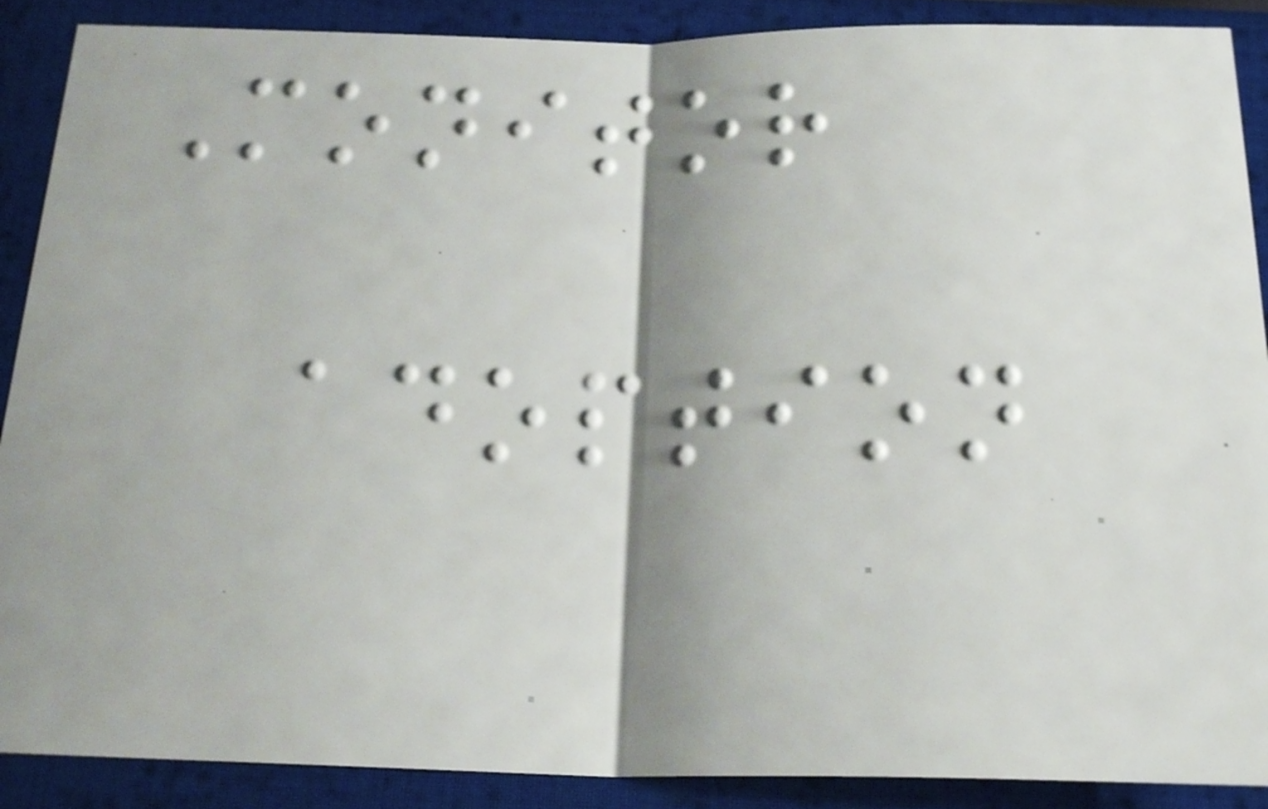Monitor
adoption
